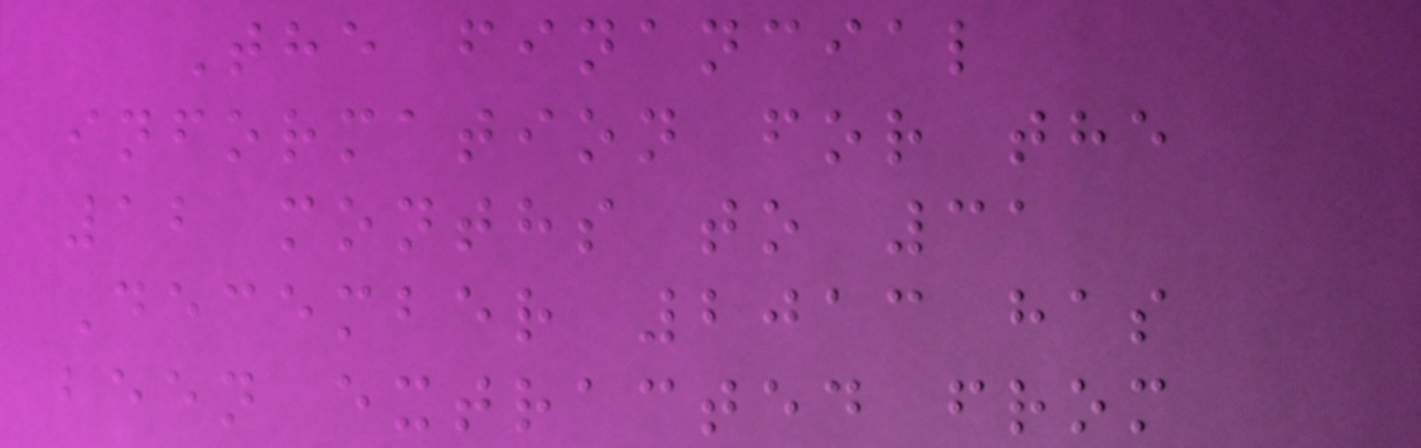The financial
information for the
12 months to 31
December 2013 has
been extracted from
